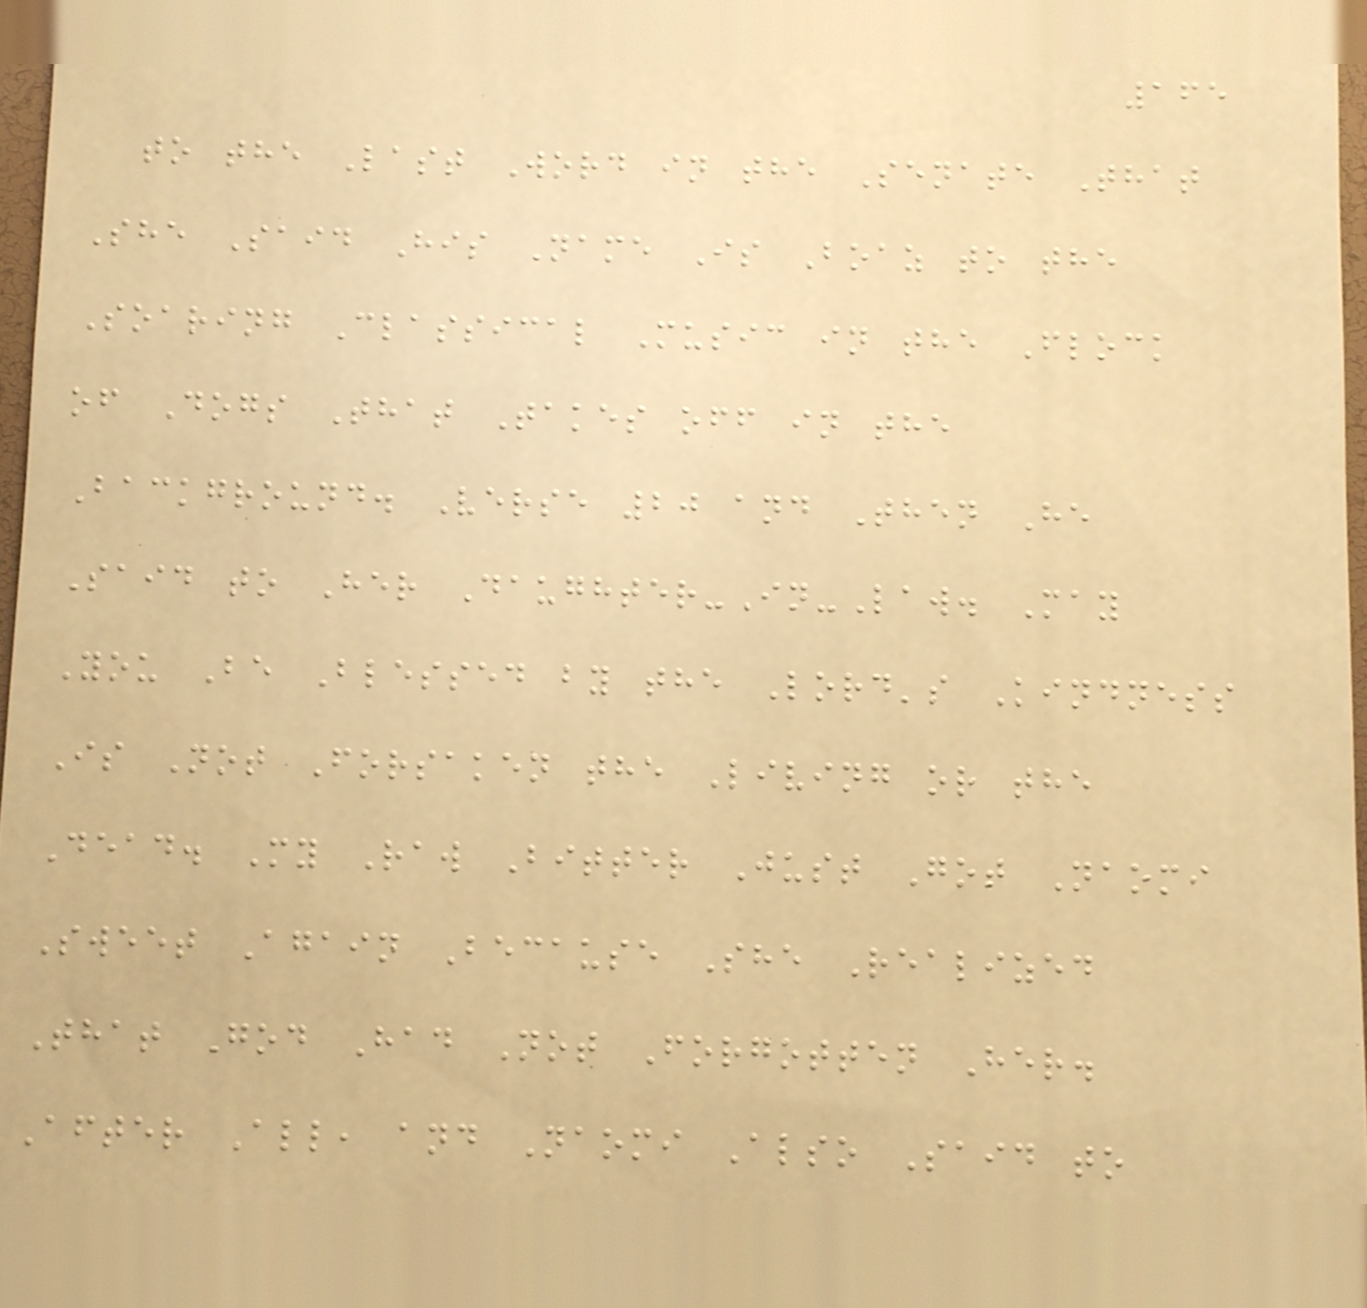165
to the Last Word in the Senate That
She Said His Name Is Boaz to the
Soaring Classical Music in the Flock
of Dogs That Takes off in the
Background. Verse 20 and Then He
Said to Her Daughter-In-Law. May
You Be Blessed by the Lord's Kindness
Is Not Forsaken the Living or the
Dead. My Raw Bitter Just Got Naomi
Sweet Again Because She Realized
That God Had Not Forgotten Her.
After All, and Naomi Also Said to
